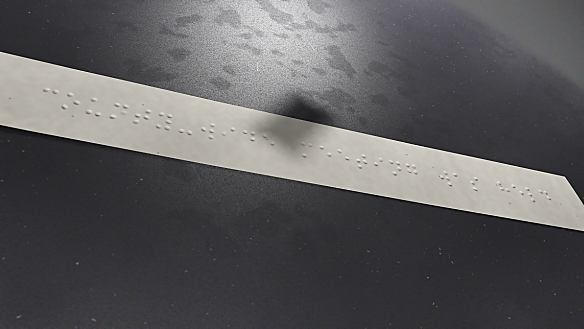county-wide meeting was held
